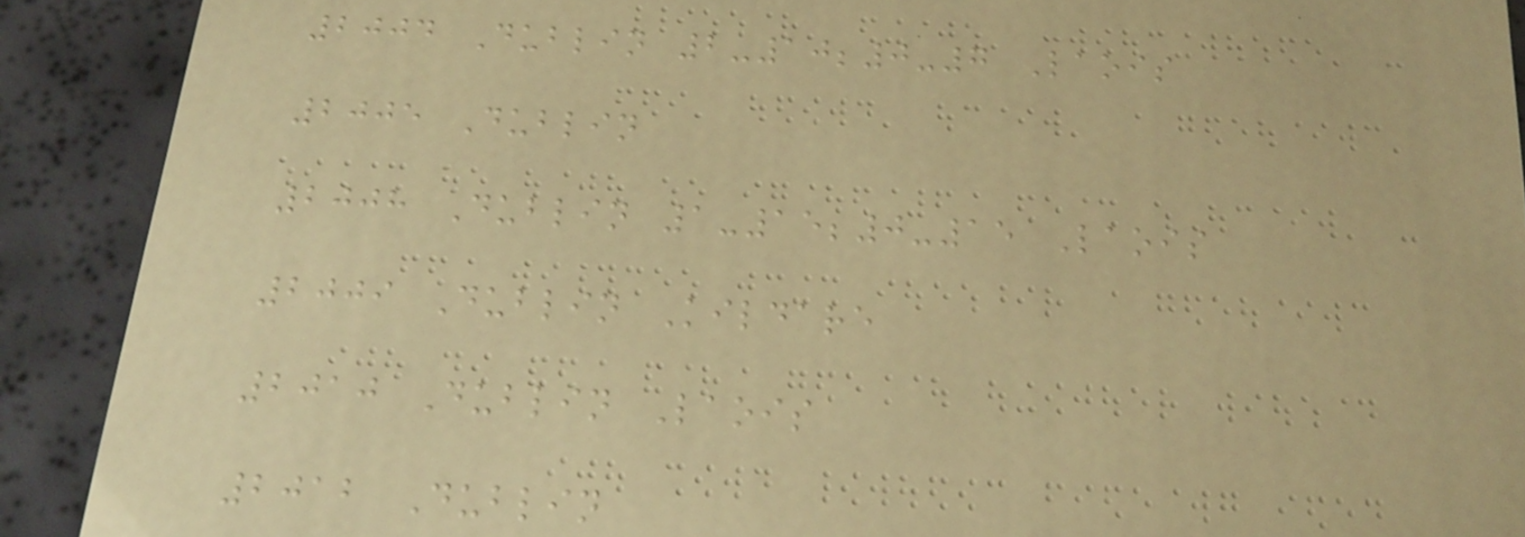2004 Dublin 2-10;0-7 Laois
2005 Dublin
2008 Dublin 1-15;0-15 Laois
2009 Dublin Kildare
2010 Dublin Laois
2012 Dublin
